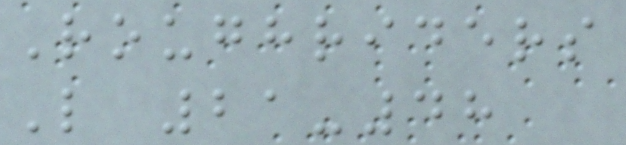Roughriders
L 21-48
